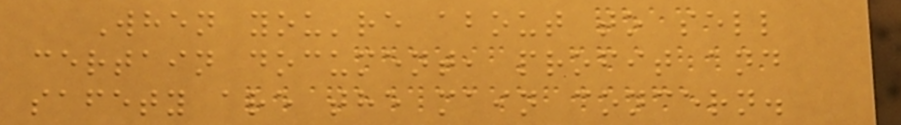When you're about to sell
certain document, profit and
safety are the main concern.
